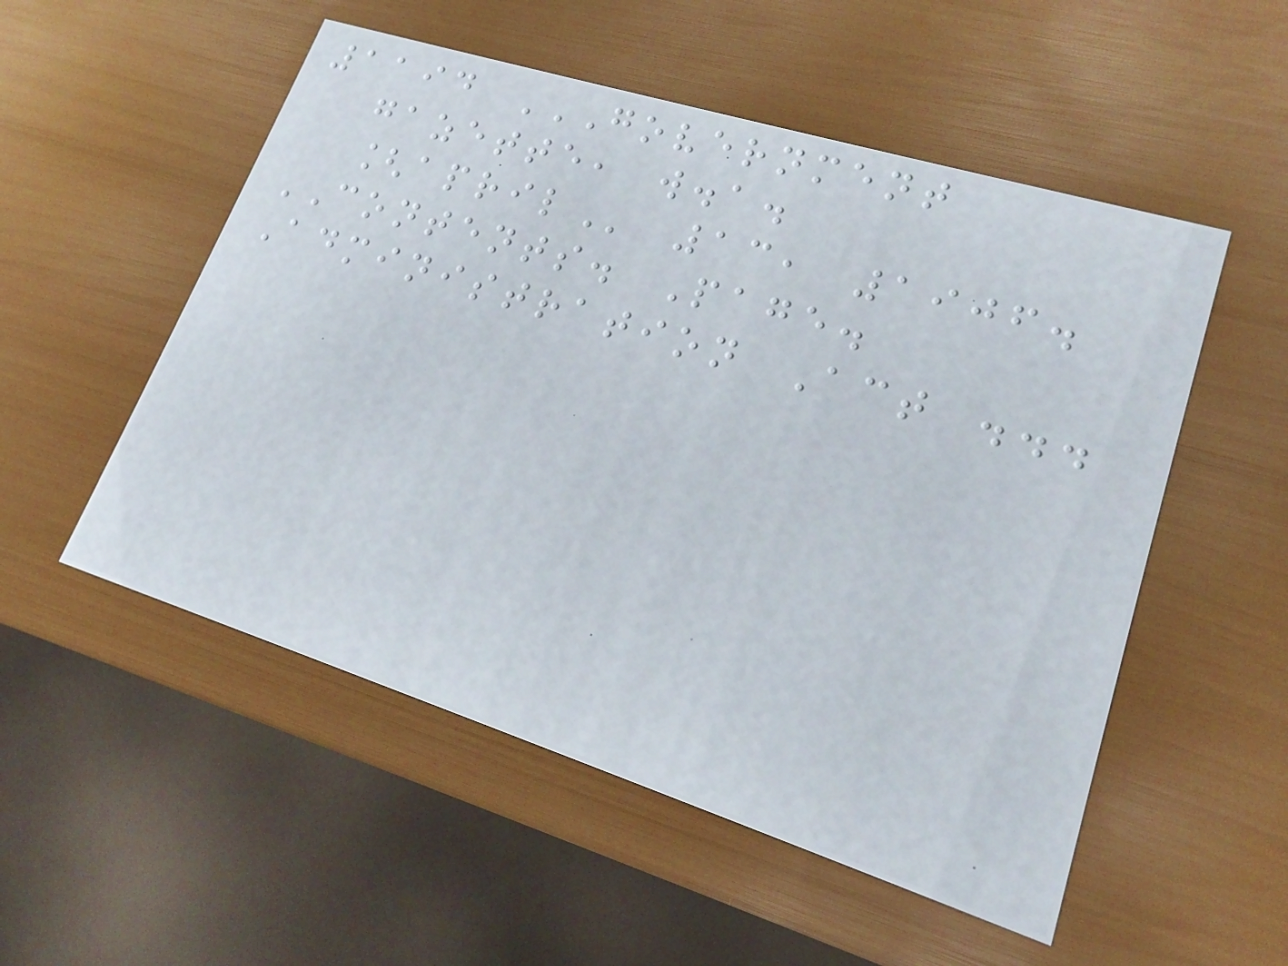1194 GOVERNMENT
GAZETTE, W.A.
[APRIL 13, 1906.
CONTENTS. Page.
Administration Act ...
